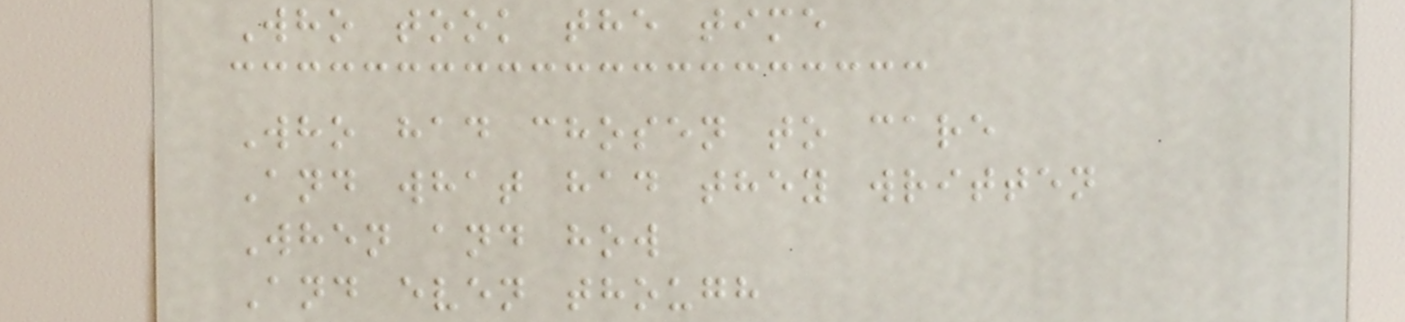Who took the time
Who had chosen to care
And what had they written
When and how
And even though
